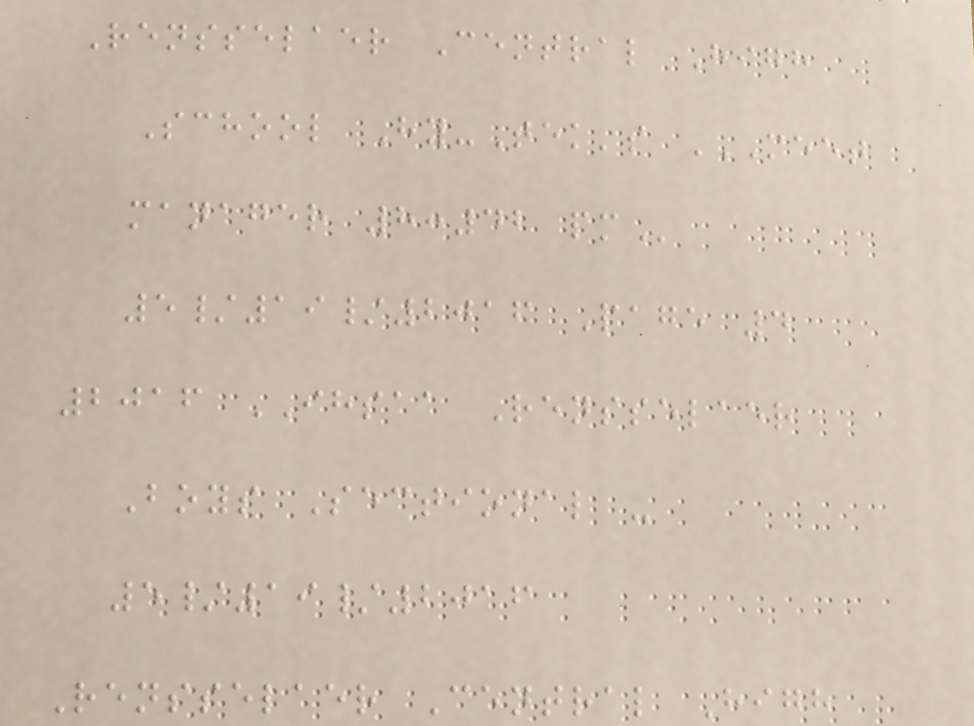Rensselaer Central High
School Hy-Tek's MEET
MANAGER 8:42 PM
5/19/2016 Page 4
2016 IHSAA Rensselaer
Boys Sectional -
5/19/2016
Rensselaer Central High
